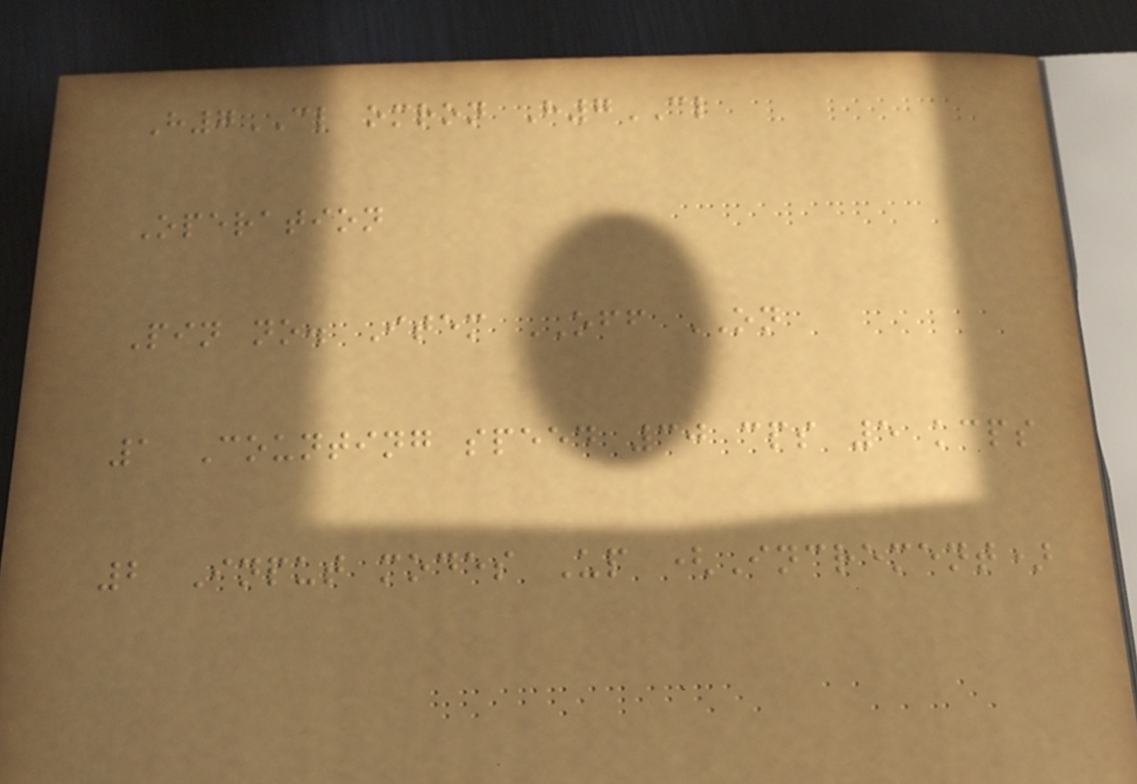H7CL omron H7CL
Operation
Pin no. Item OFF ON
1 Counting speed 30 cps 5 kcps
2 Input modes Up (Increment)
